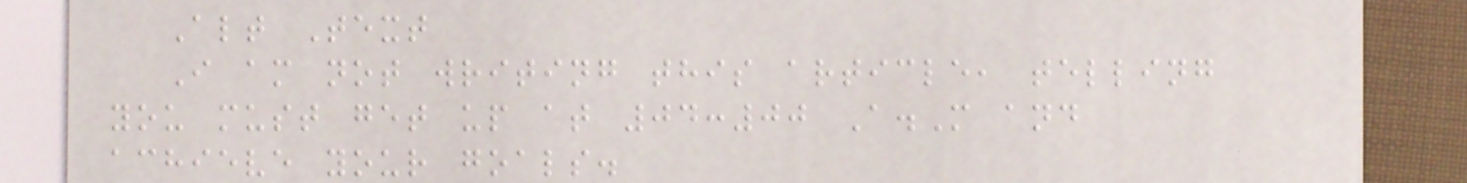Alt Text
I am not writing this article, telling
you must get up at 04:00 A.M and
achieve your goals.
